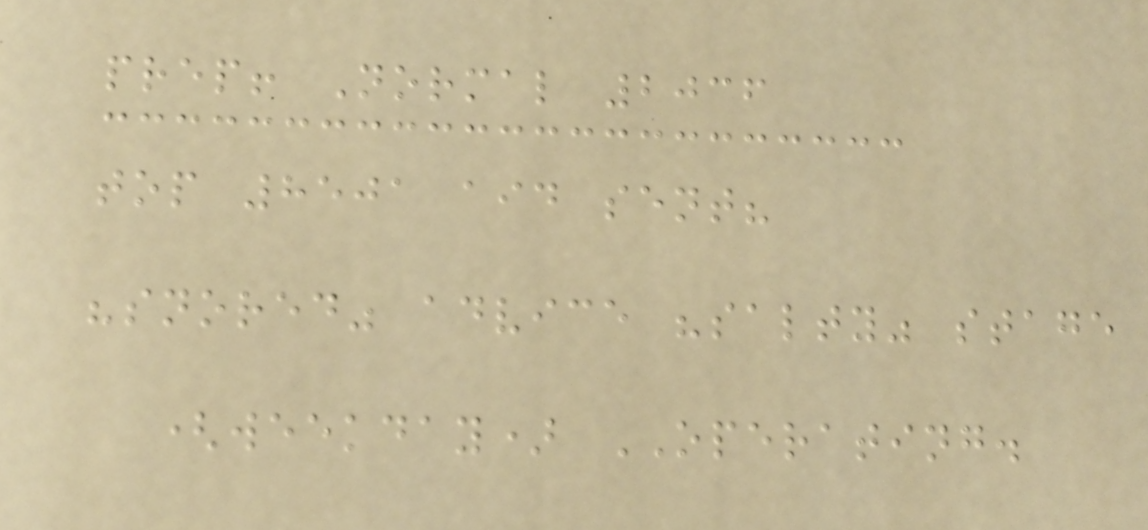prep! Normal 2036
top 8501 aid sent?
"snored" advice "salty" stage
(weekday) OPERATING.
